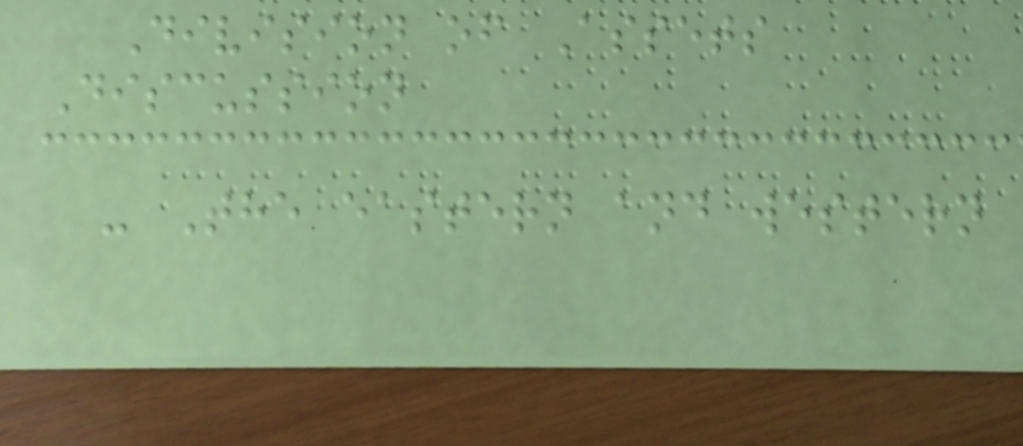Division of Assets
Discussion
- The eastern and western
